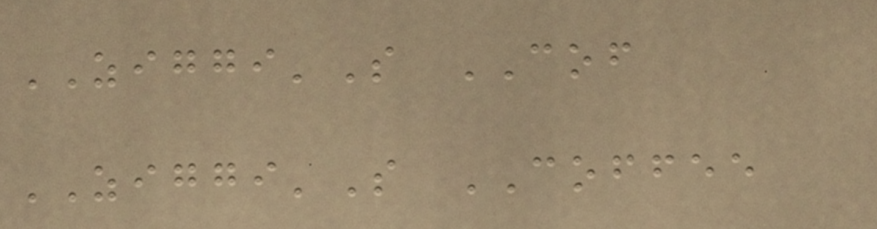ZIGGI'S COF
ZIGGI'S COFFEE
